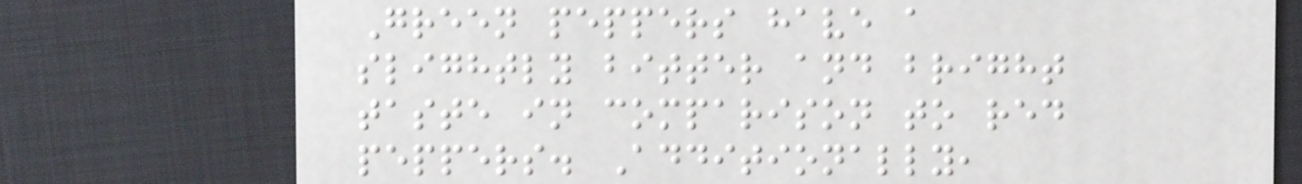Green peppers have a
slightly bitter and bright
taste in comparison to red
peppers. Additionally,
